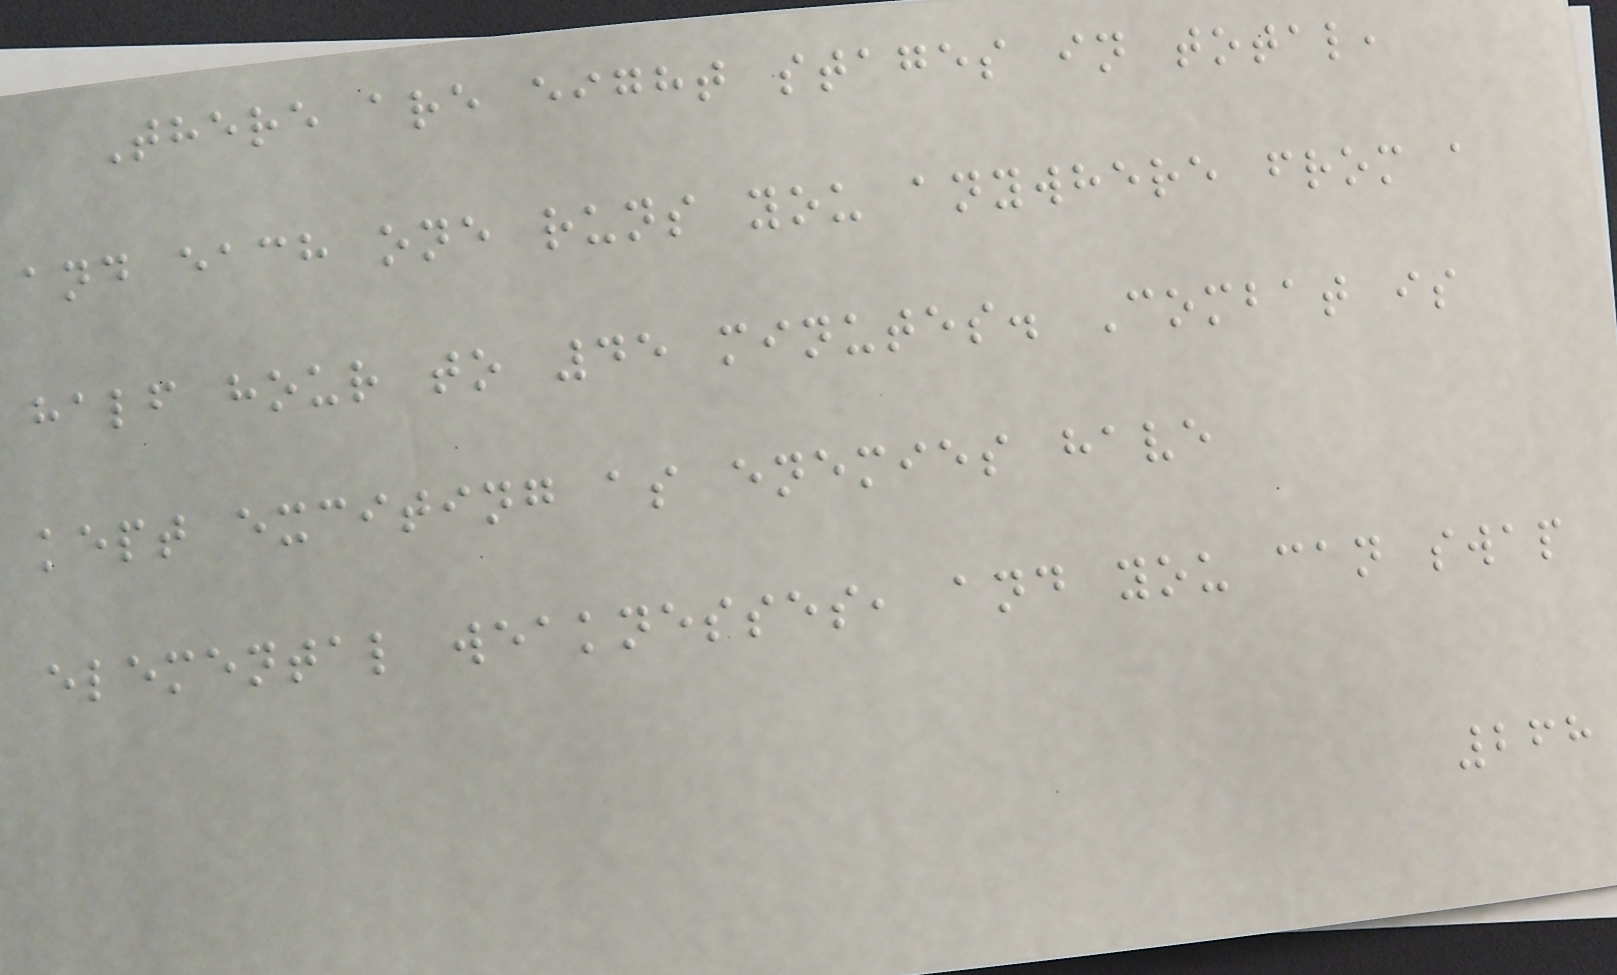There are eight stages in total,
and each one runs you anywhere from a
half hour to 45 minutes. Combat is
kept exciting as enemies have
elemental weaknesses, and you can swap
268
